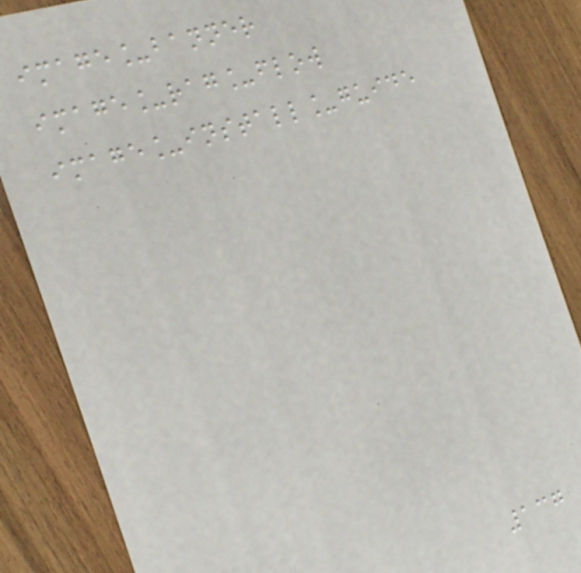image_banner
image_rag_flow
image_install_guide
137
